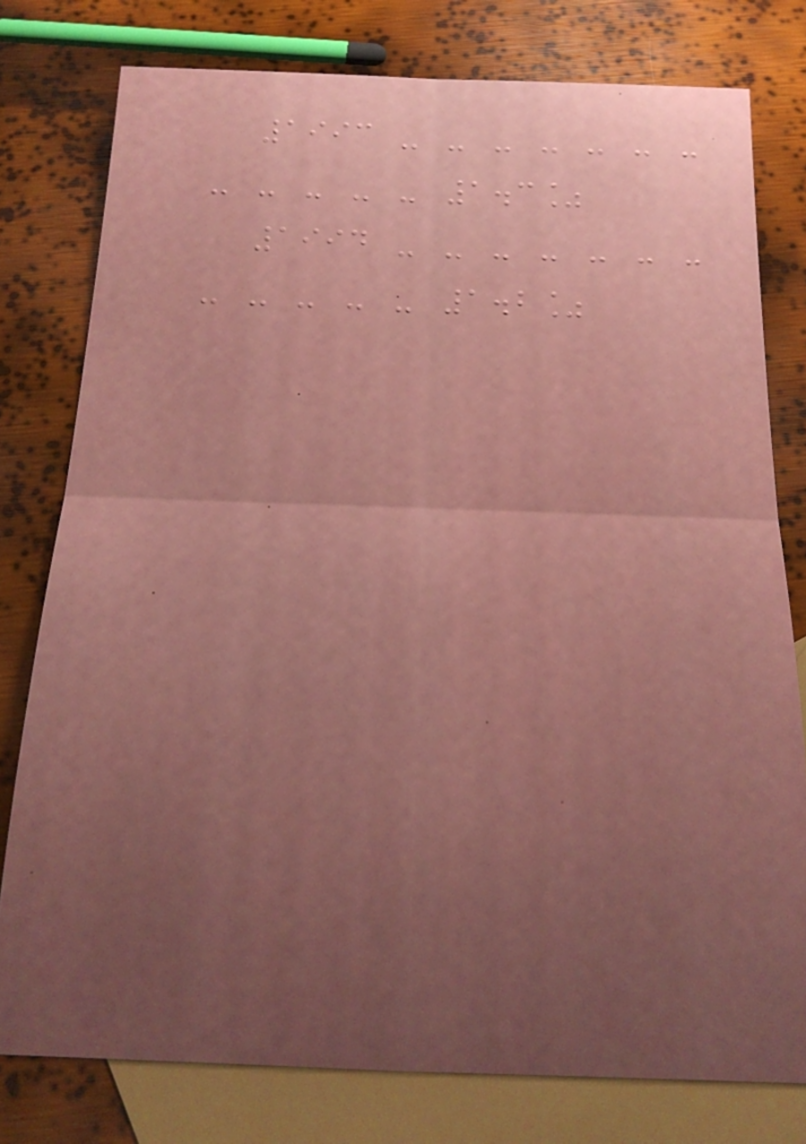1993 - - - - - - -
- - - - - 1.3%
1994 - - - - - - -
- - - - - 1.2%
